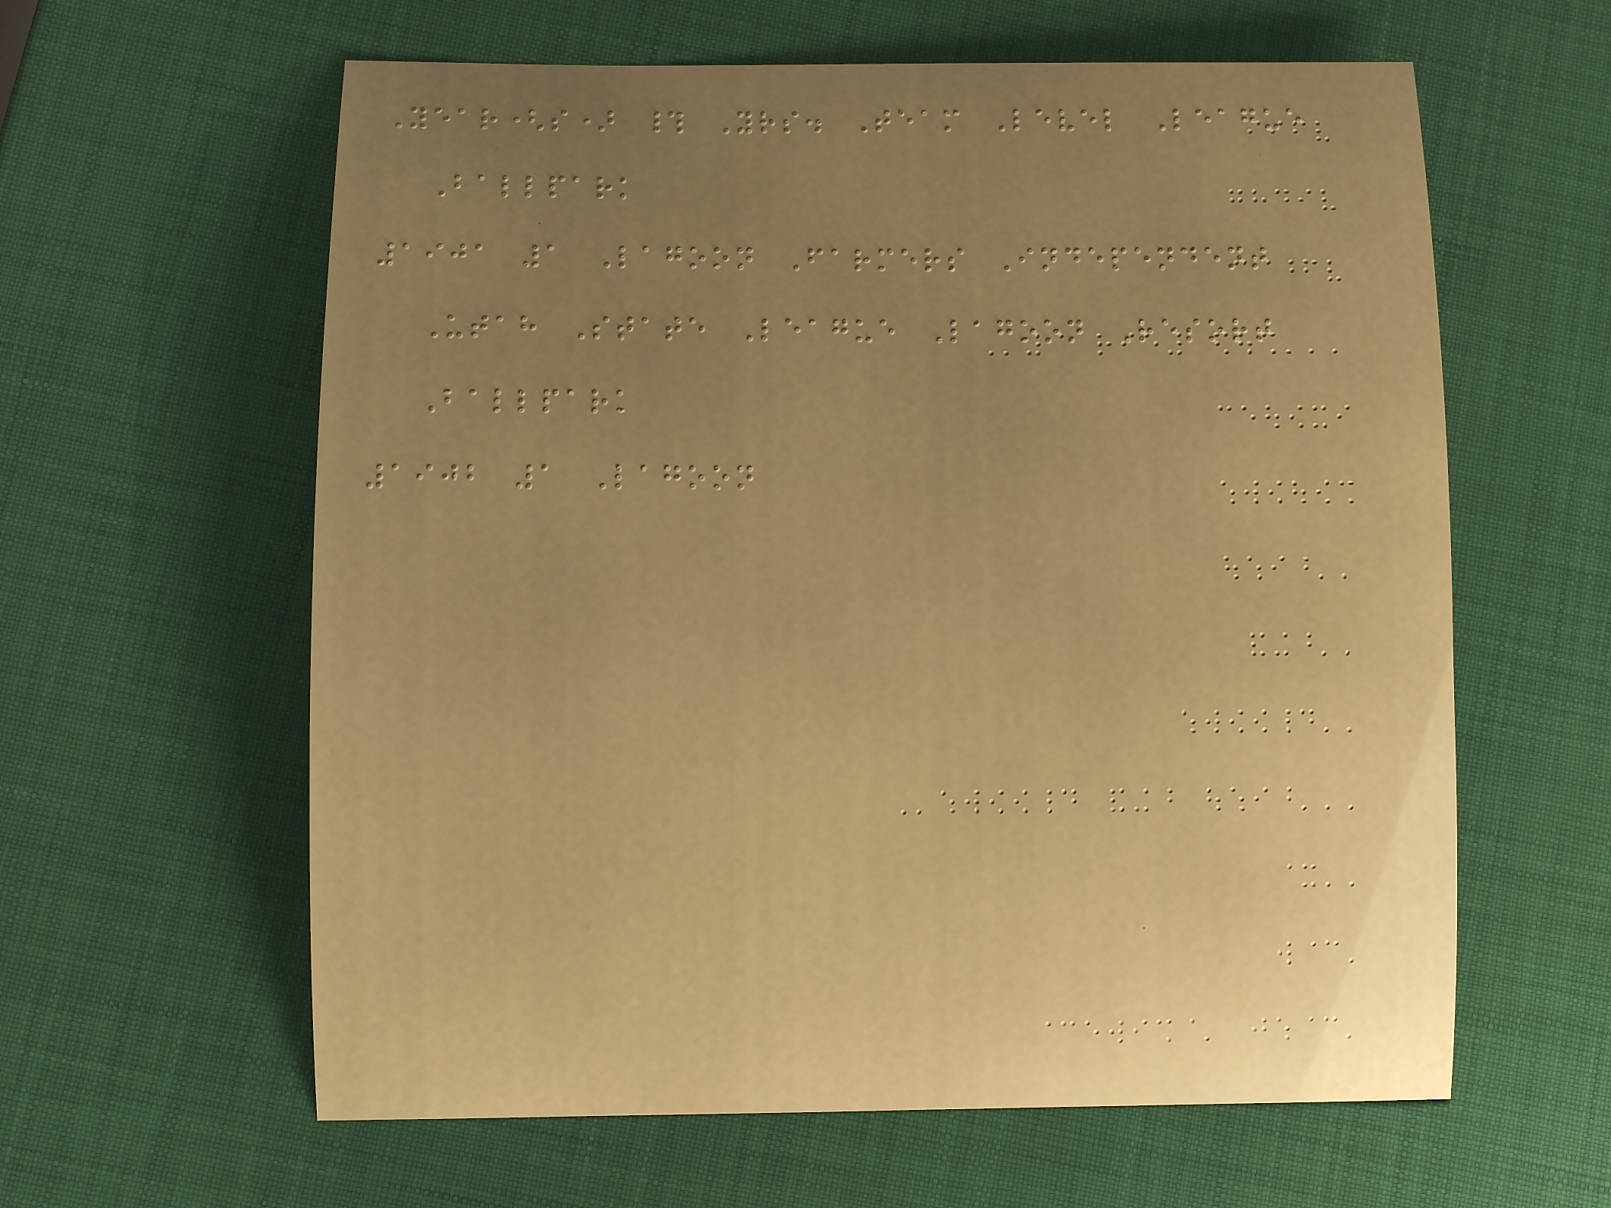Year(s) # Yrs. Team Level League
Ballpark
1901 1 Lagoon Farmers Independent
Utah State League Lagoon Resort
Ballpark
1902 1 Lagoon
